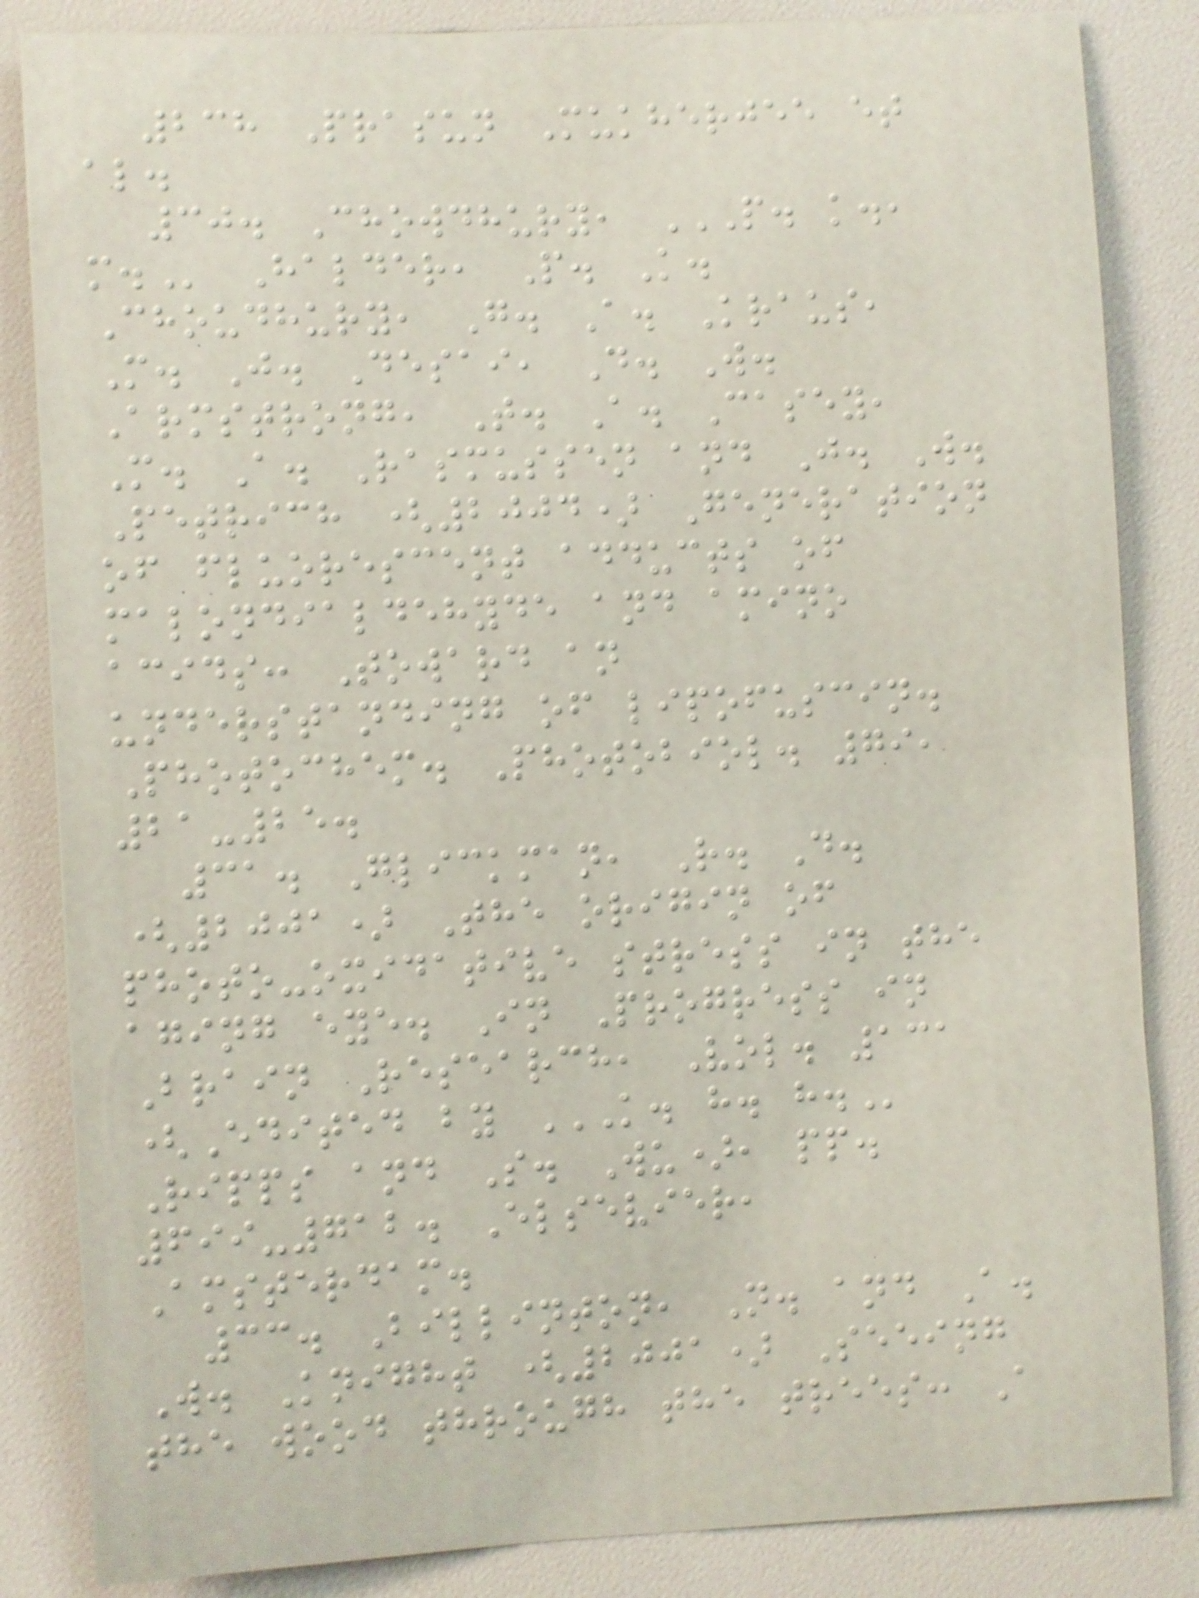238 Prasun Mukherjee et
al.
30. Chowdhury, P. K.,
M. Halder, P. K.
Choudhury, G. A. Kraus,
M. J. Desai, D. W.
Armstrong, T. A. Casey,
M. A. Rasmussen and J. W.
Petrich (2004) Generation
of fluorescent adducts of
malondialdehyde and amino
acids: Toward an
understanding of lipofuscin.
Photochem. Photobiol. 79,
21-25.
31. Glickman, R. D.
(2001) The origin of
photo-oxidative stress in the
aging eye. In Progress in
Brain Research, Vol. 131
(Edited by K. H. H.
Ripps and S. Wu), pp.
699-712. Elsevier,
Amsterdam.
33. Billinton, N. and A.
W. Knight (2001) Seeing
the wood through the trees: A
